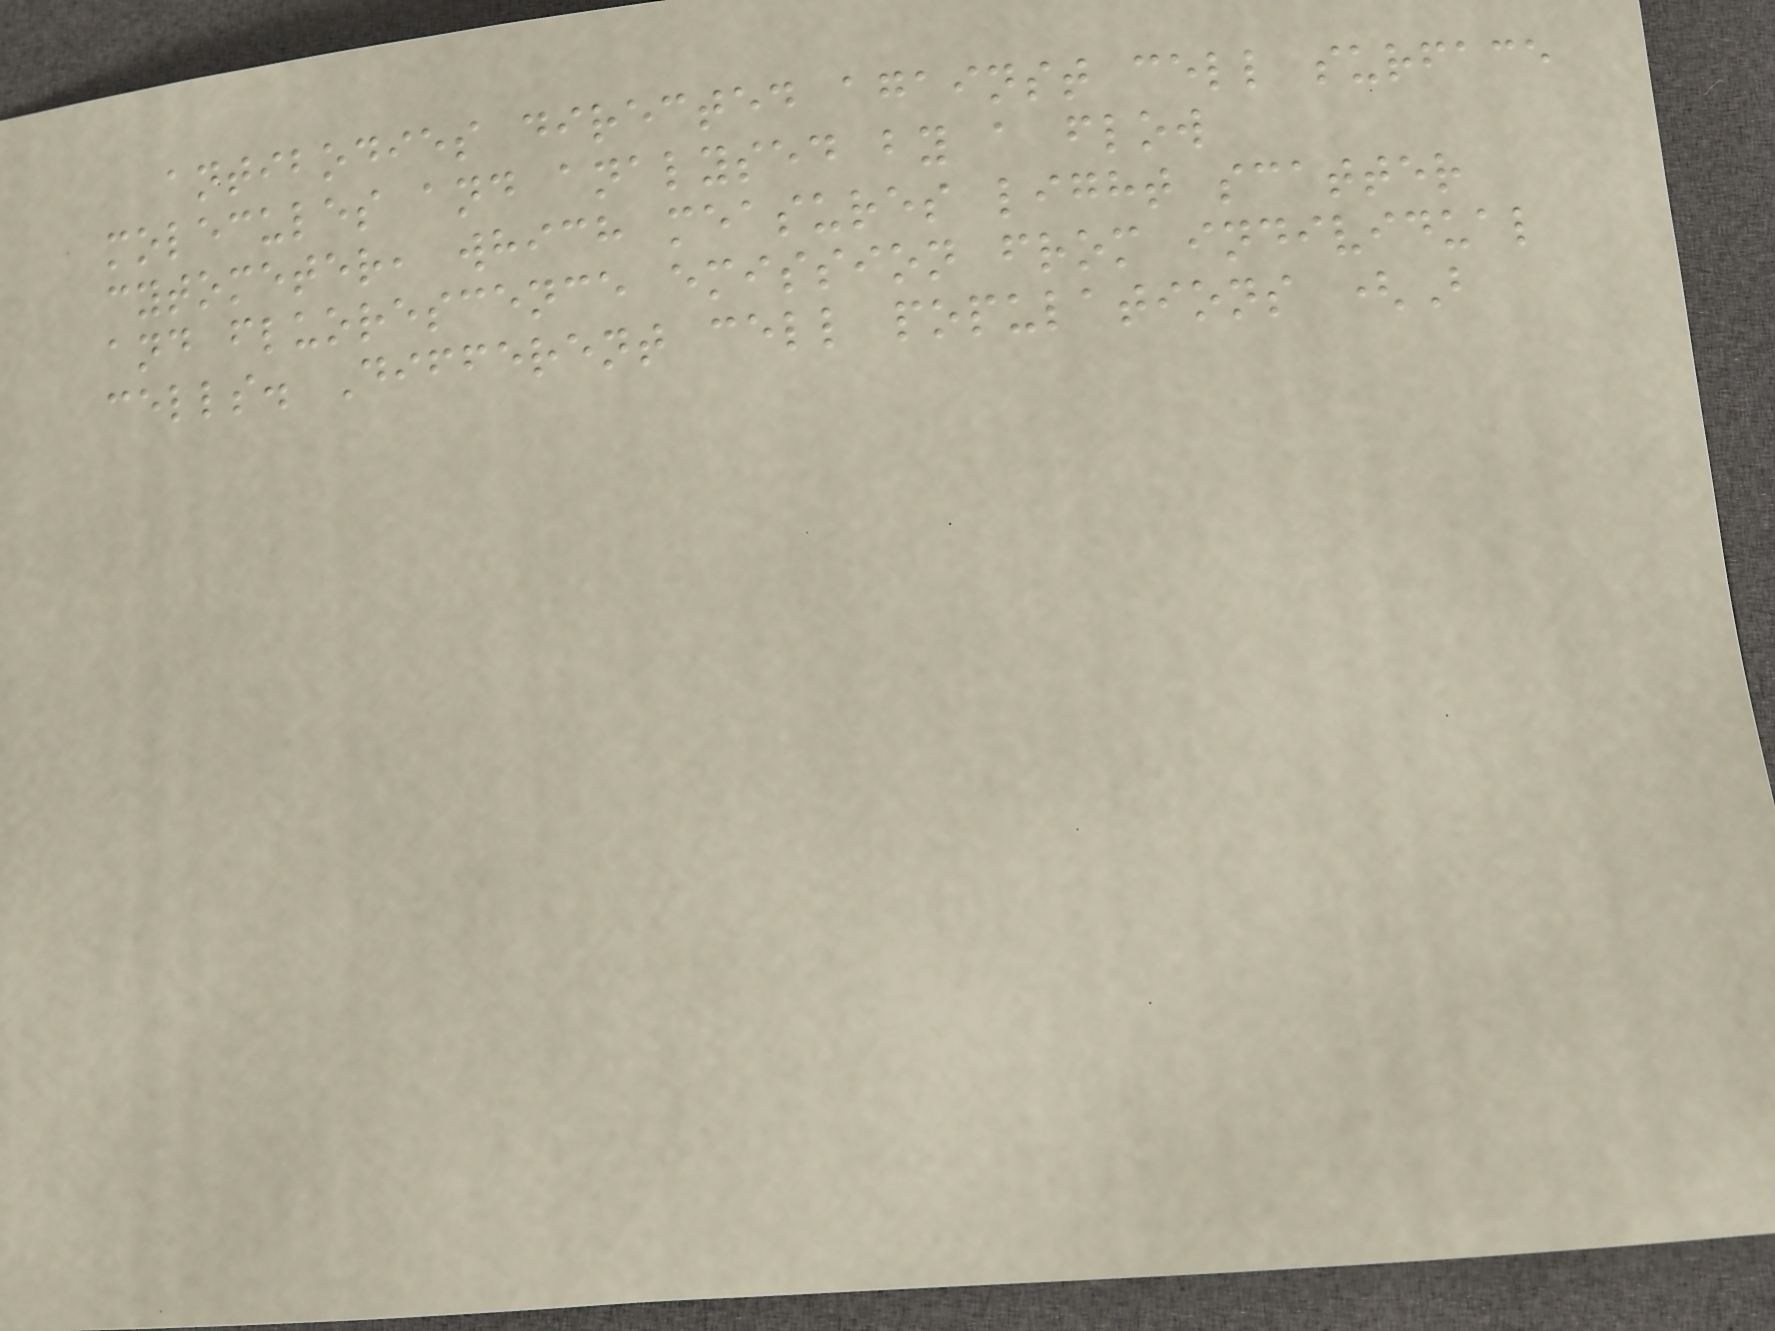antibodies directed against cell surface
molecules and analysed by a flow
cytometer, which measures light scatter
and fluorescence emission from individual
cells. Different cell populations (B
